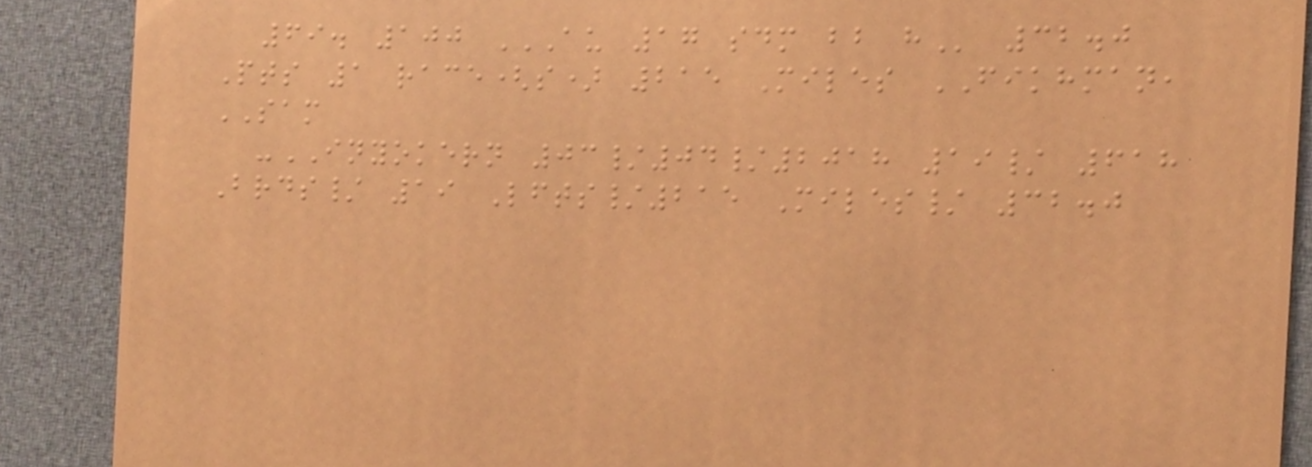69. 100 AU 17 SDM BB H 32.0
Pts 1 race(s) 215 Miles FIKHMAN,
SAM
-INYOKERN 03/04/2018 19/ 618
Brds/ 19 Lfts/215 Miles/ 32.0
